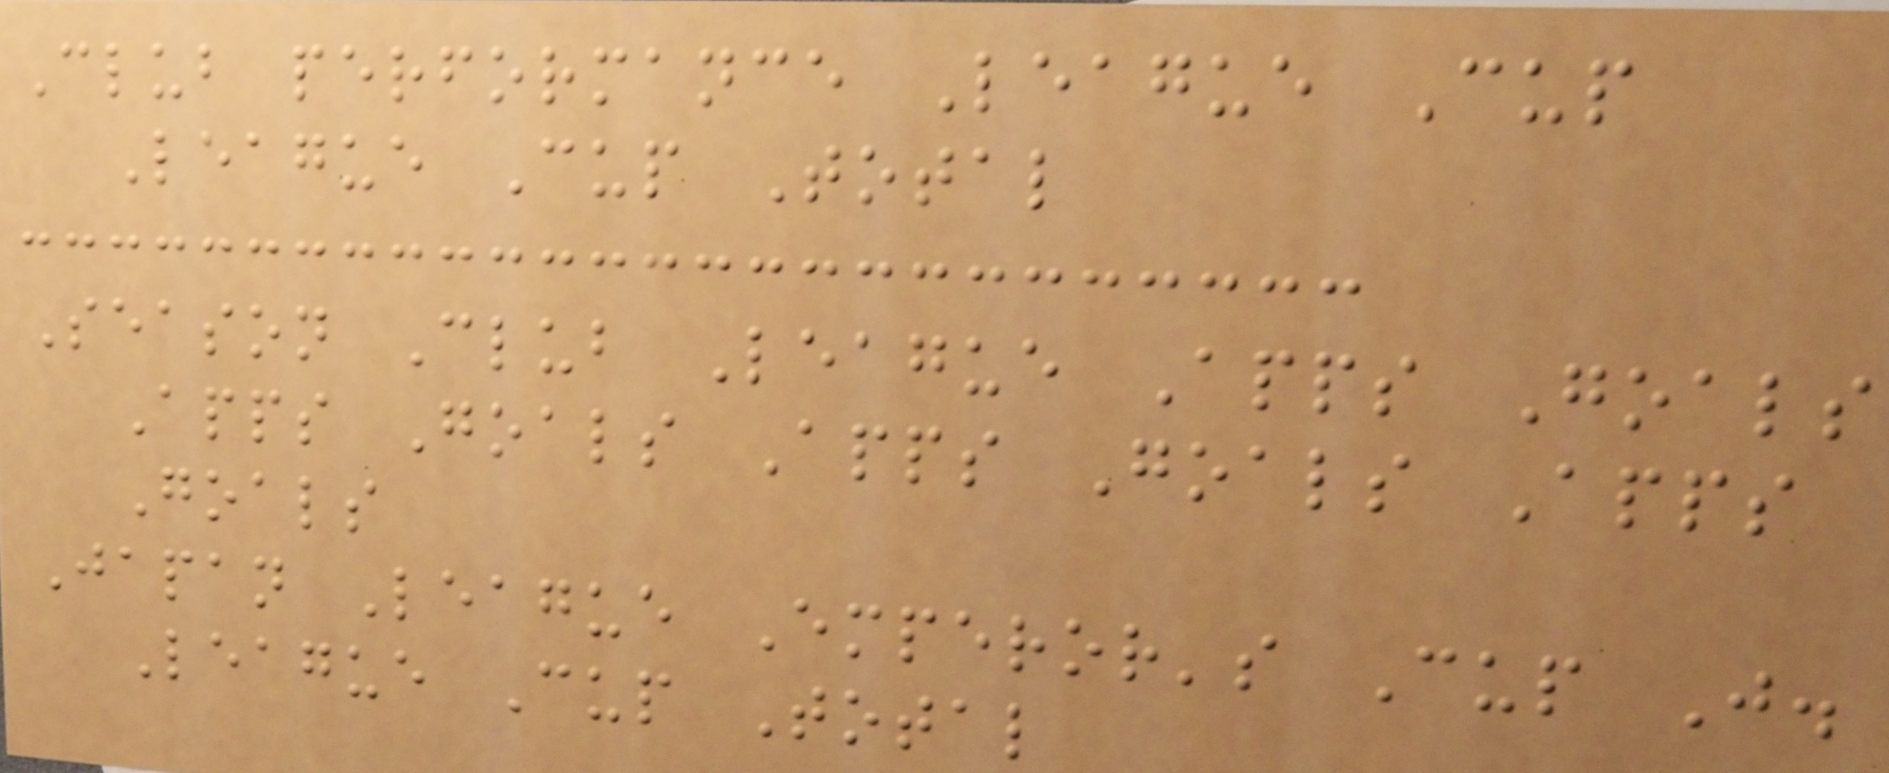Club performance League Cup
League Cup Total
Season Club League Apps Goals
Apps Goals Apps Goals Apps
Goals
Japan League Emperor's Cup J.
League Cup Total
